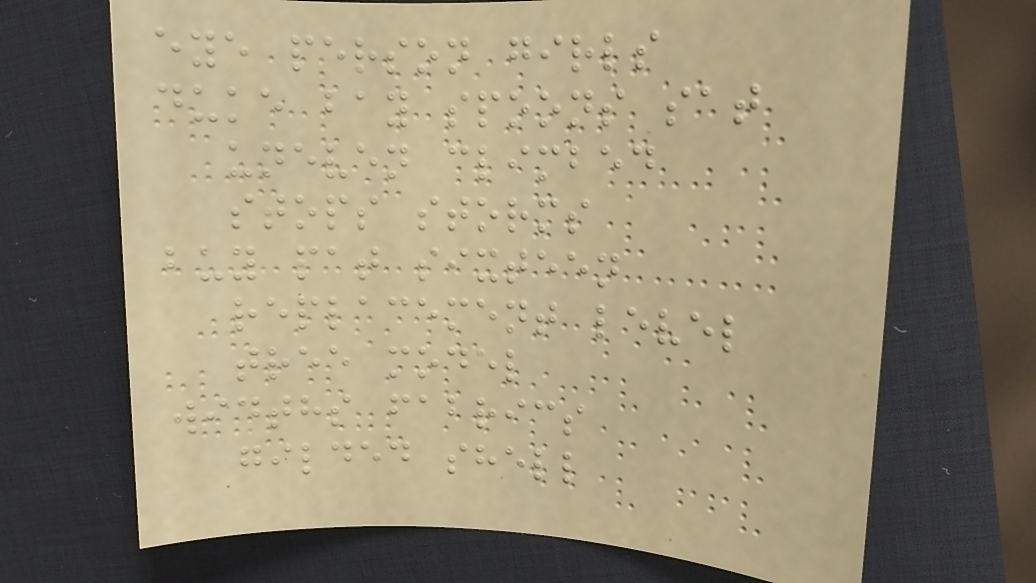eye person girls
duke bay spoons sat
uneven climbed
stops storms
buy pat sixteen
replacement level
tree model
widths fabrics
gilded shell
